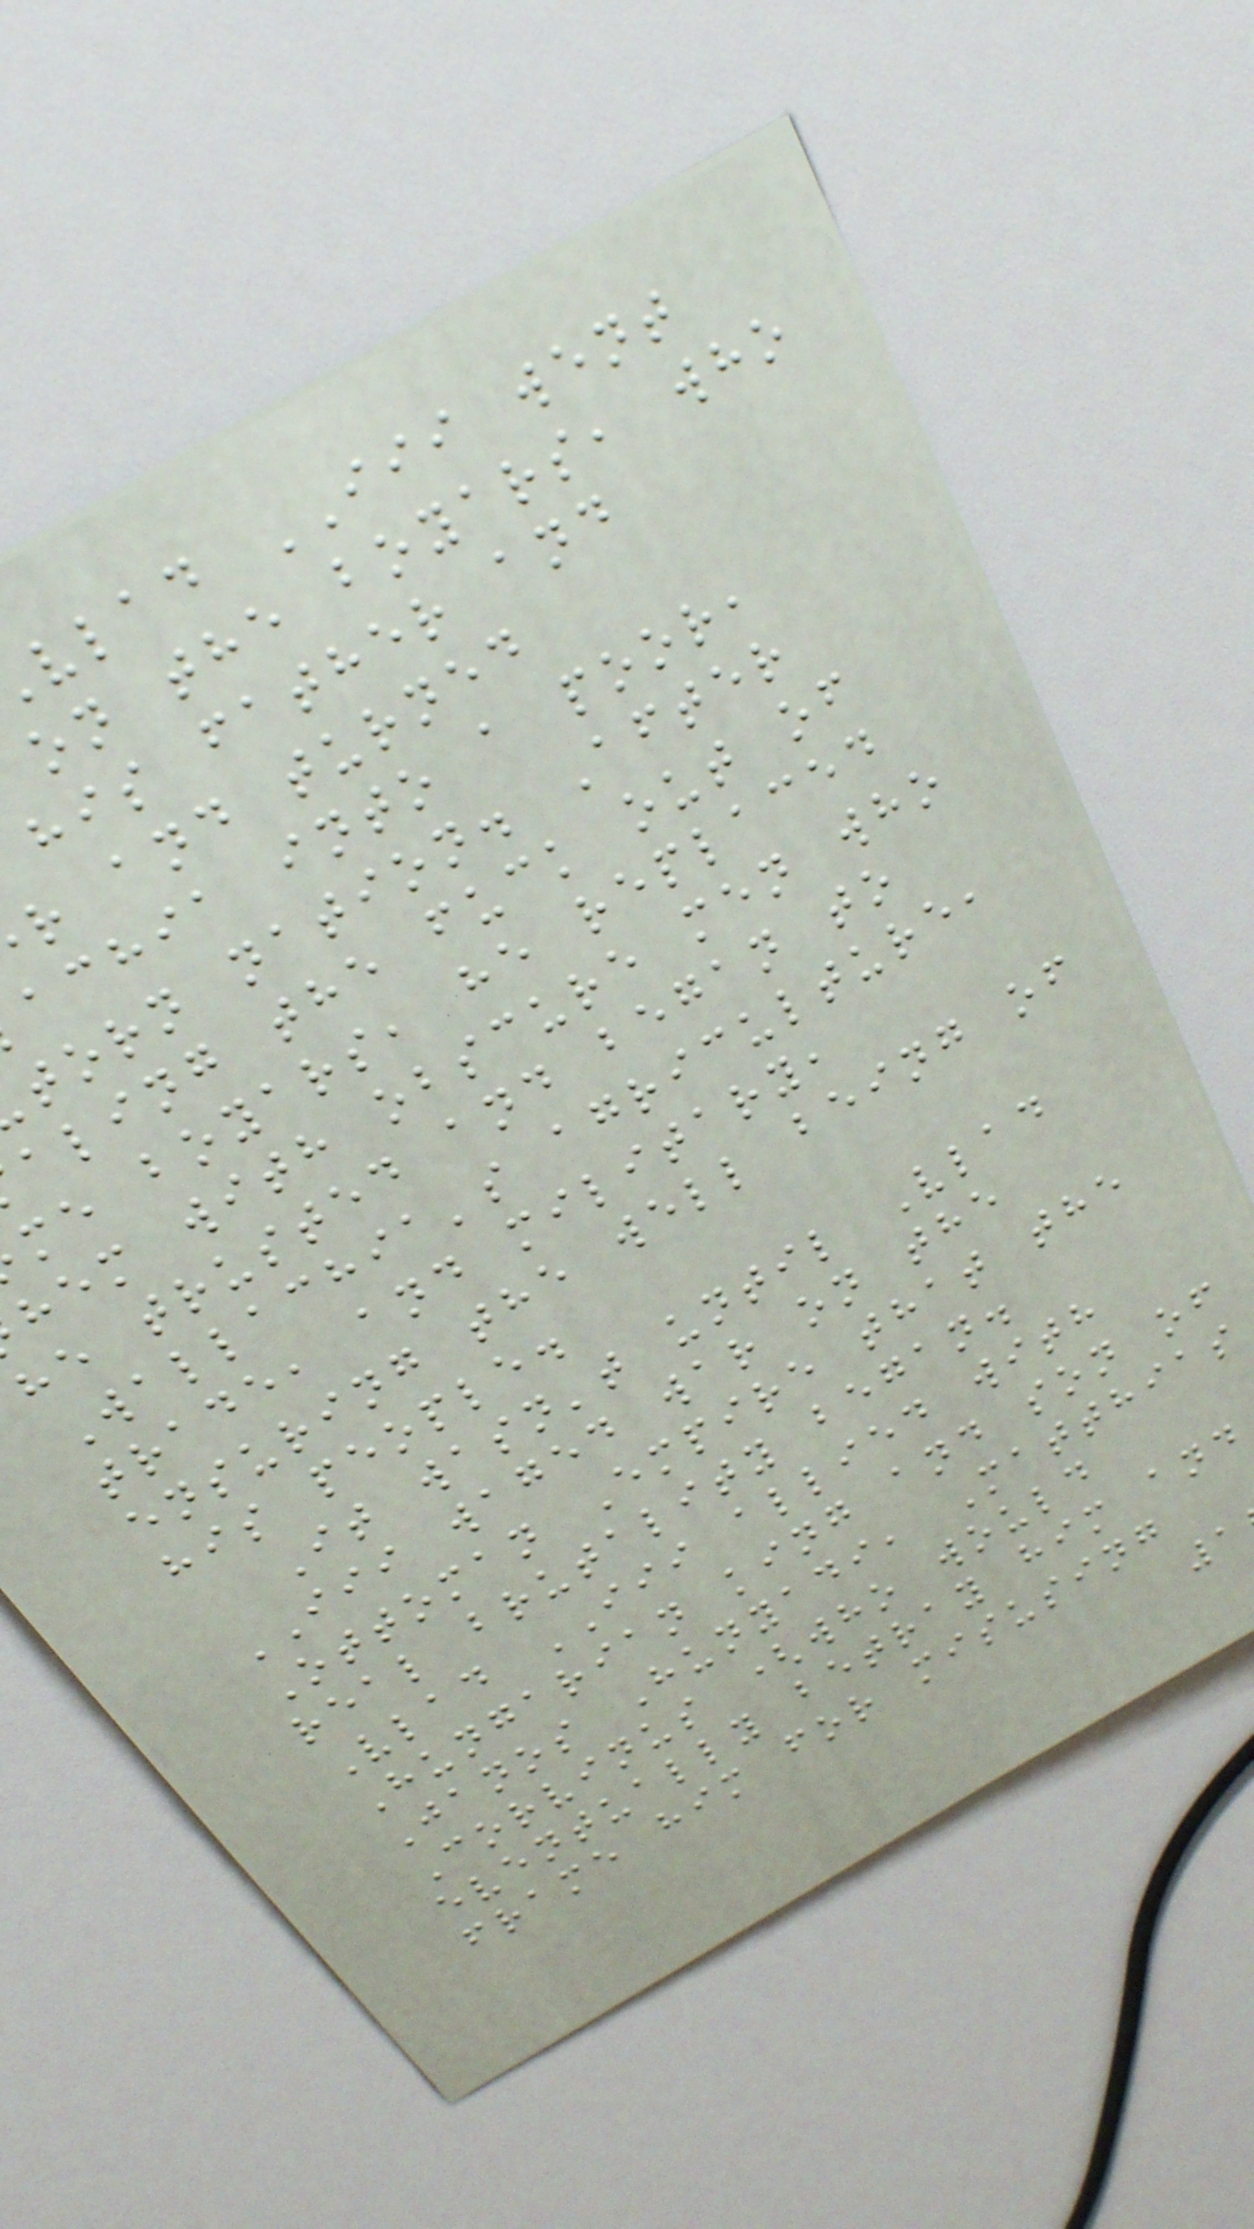vlad III went
on the boyars, who
his father and
r and turned
achia into a poor,
torn nation. After
aling the fuck out of
me boyars, he replaced
hem with obscure men who
he trusted and began to
Wallachia's agriculture,
trade, and military,
ensuring the well being of
his people.
It wasn't until Vlad
III waged war on the
Ottoman Empire that the
real brutality began.
Vlad III allied with
Hungarian king and son of
Janos Hunyadi, Matthias
Corvinus (who would
eventually betray him and
frame him for misusing
